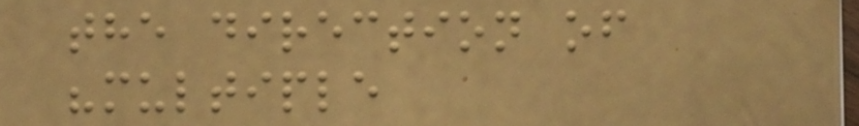the direction of
"multiple
